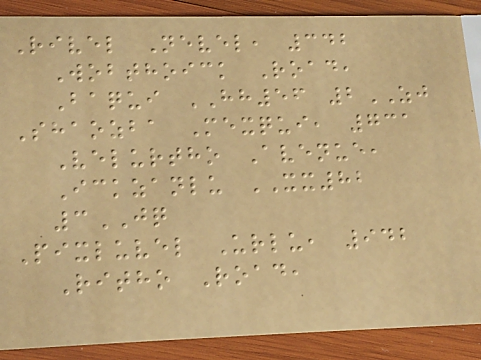Rivel Nevel, 342
Wobthoick Road,
Baqui HH56 2ZJ
Shaozba Mexqui, 731
Velurtho Avenue,
Ickzanlu XX82
3JQ
Pixluvel Urlu, 942
Ritho Road,
